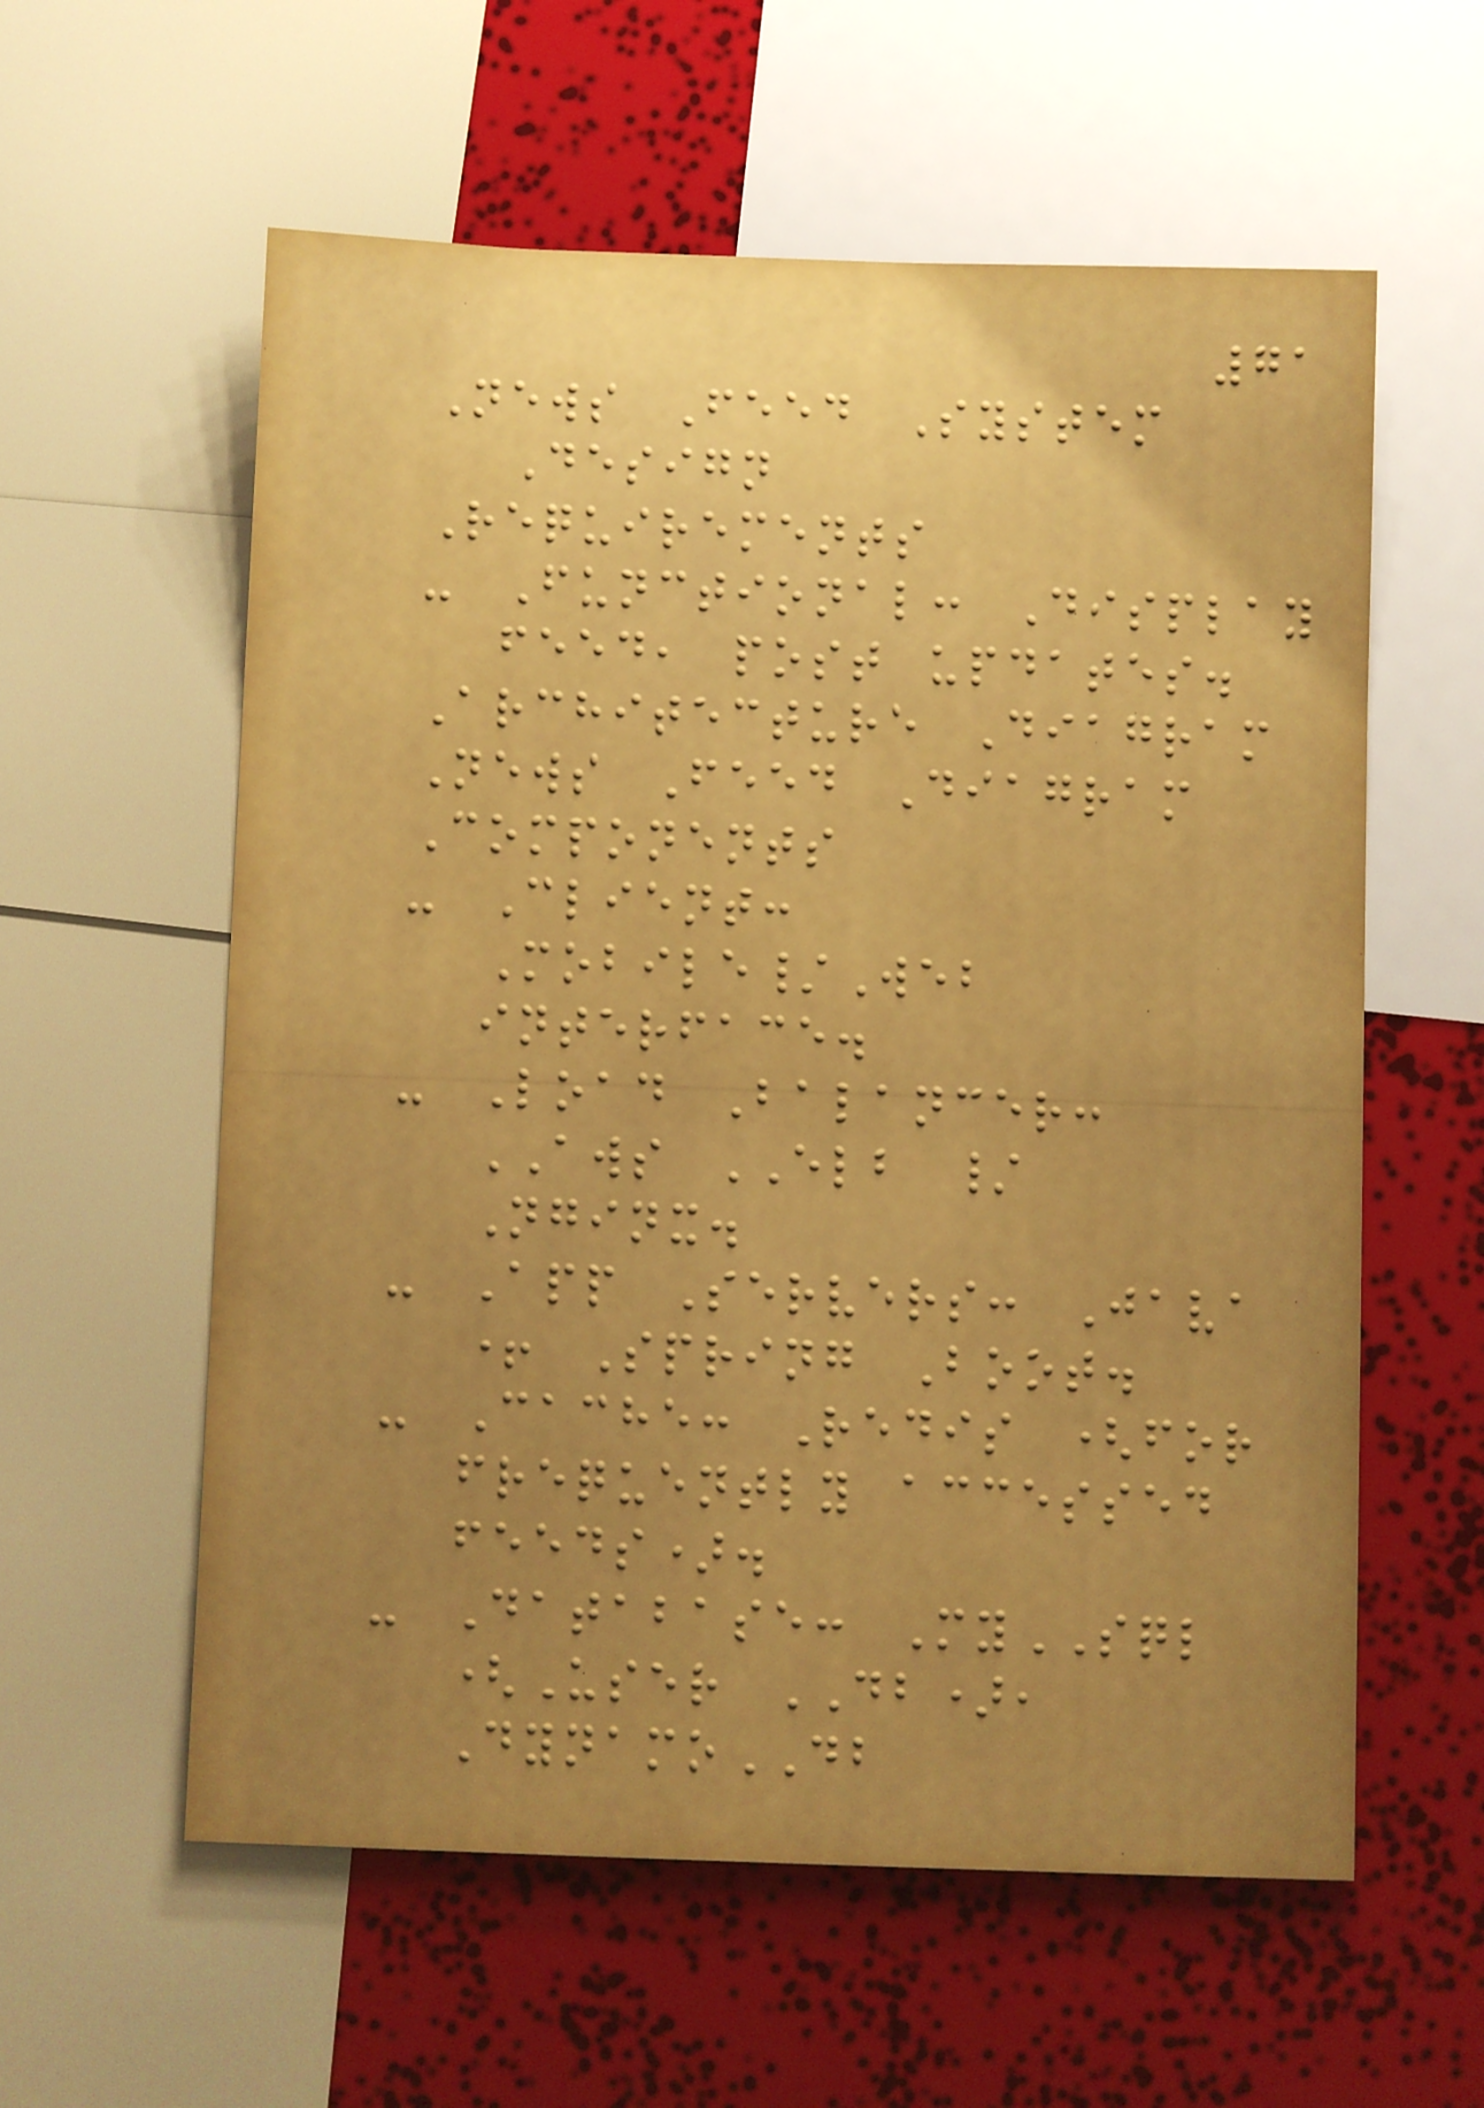71
News Feed System
Design
Requirements
- Functional: Display
feed, post updates.
Architecture Diagram
News Feed Diagram
Components
- Client:
Mobile/Web
interface.
- Load Balancer:
AWS ELB /
Nginx.
- App Servers: Java
+ Spring Boot.
- Cache: Redis (for
frequently accessed
feeds).
- Database: MySQL
(User DB),
DynamoDB
